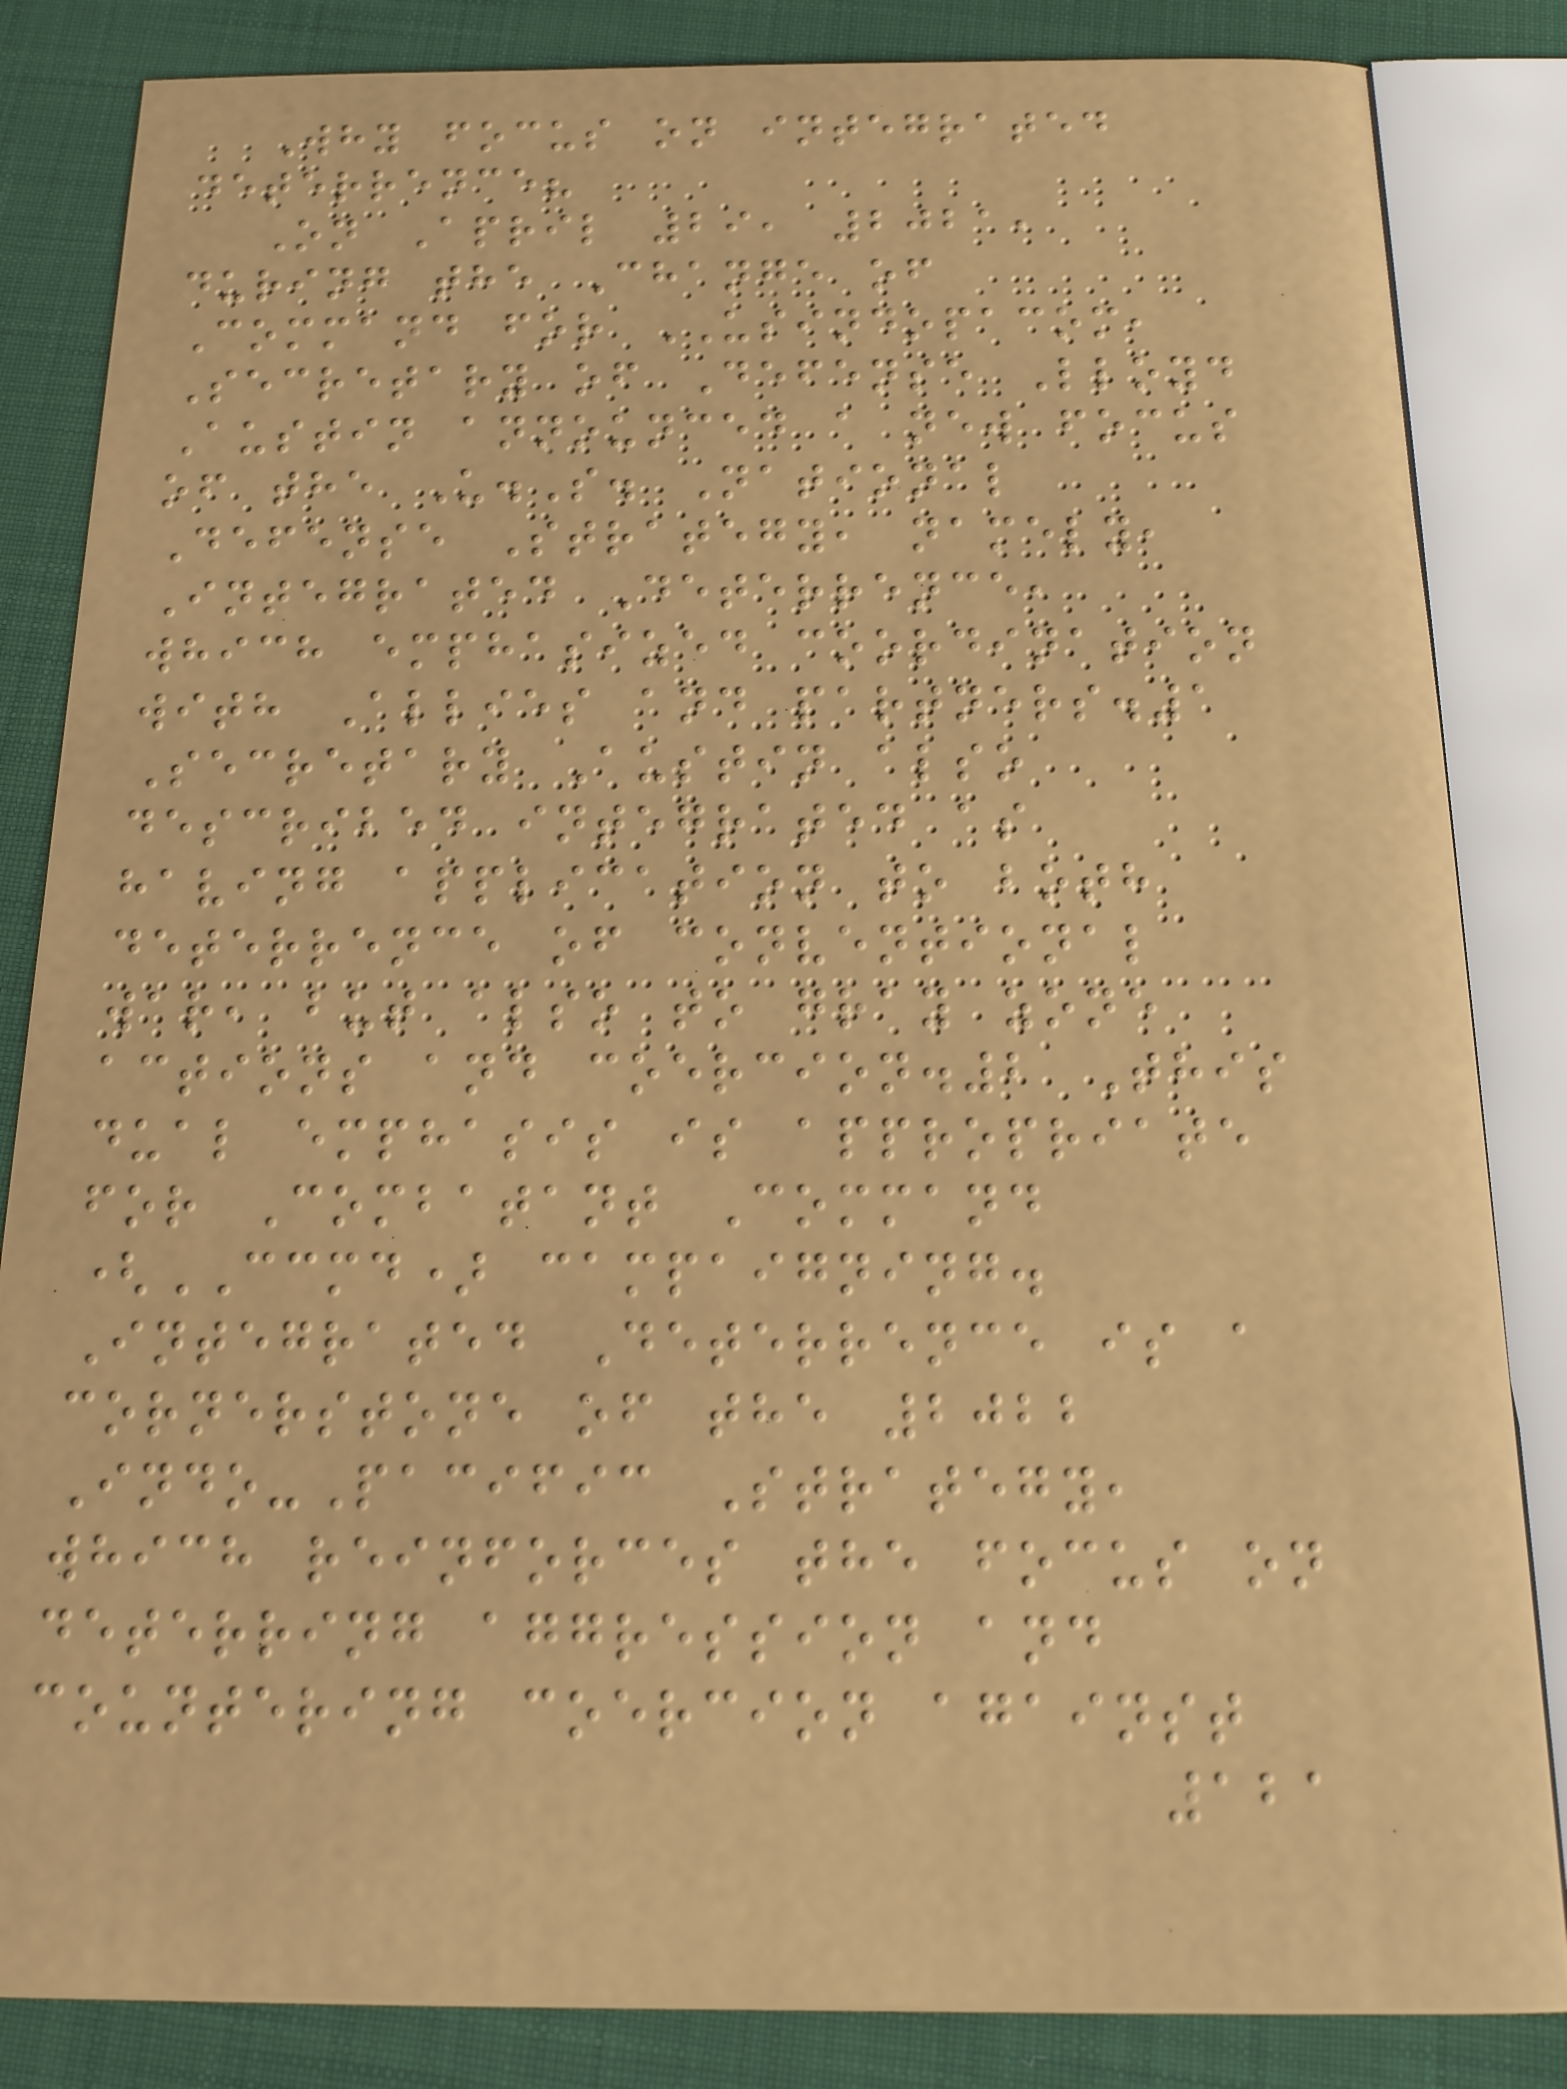Why focus on integrated
deterrence?
On April 29, 2021,
during the Change of
Command for USINDOPACOM,
Secretary of Defense Lloyd
Austin announced a new focus
of the U.S. National
Defense Strategy, namely,
Integrated Deterrence,
which emphasized coordination
with Allies and partners.1
Secretary Austin also
described integrated as
having application to both
deterrence of conventional
war, but also to gray zone
actions and coercion.2 This
dual emphasis is appropriate
for Combatant Command
(CCMD) campaigning.
Integrated Deterrence is a
cornerstone of the 2022
Indo-Pacific Strategy,
which reinforces the focus on
deterring aggression and
countering coercion against
121
